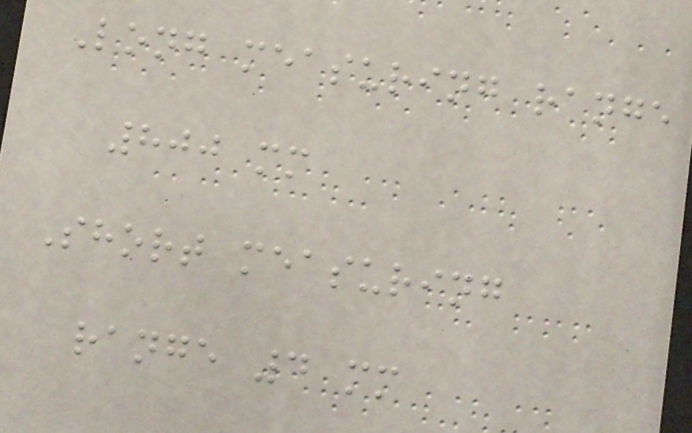Long measuring range
800 mm
Short measuring
range 4 mm
